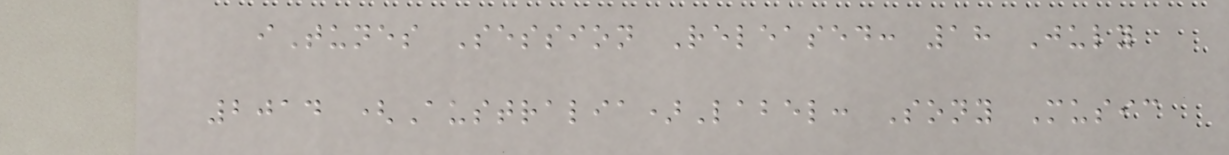iTunes Session Released: 18 July
2014 (Australia)Label: Sony Music
